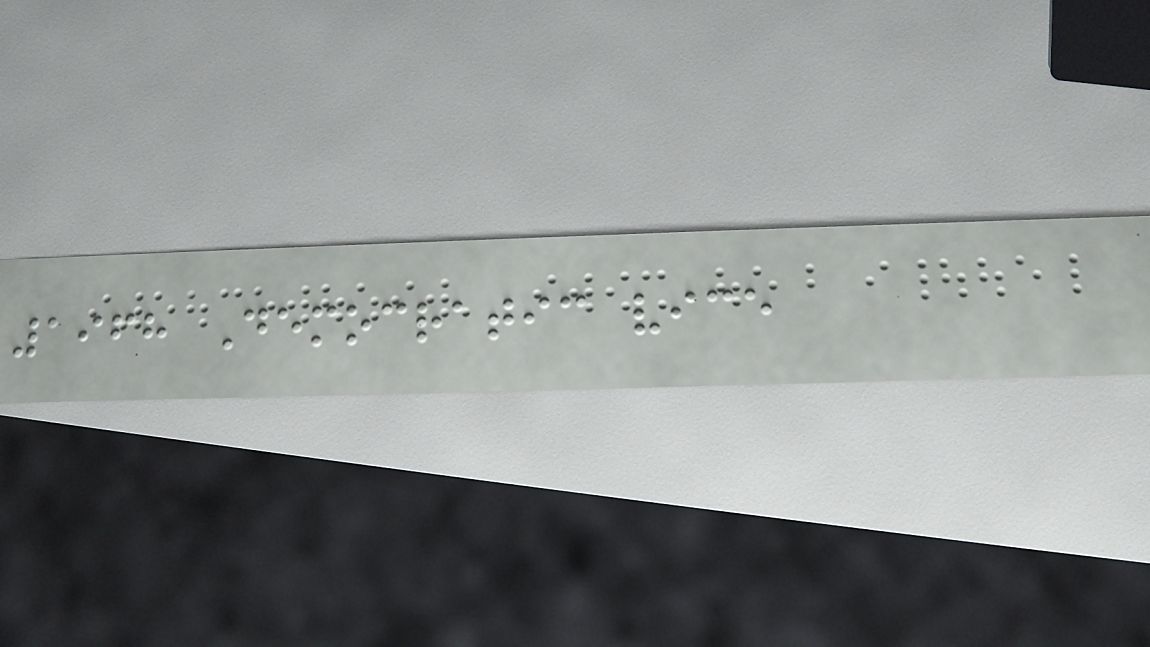1968 Democratic vice
